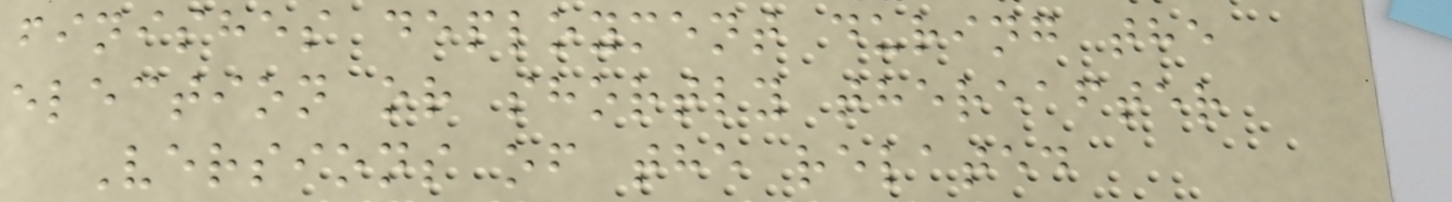finishes deployment during the
election or shortly thereafter
Versions of the related
